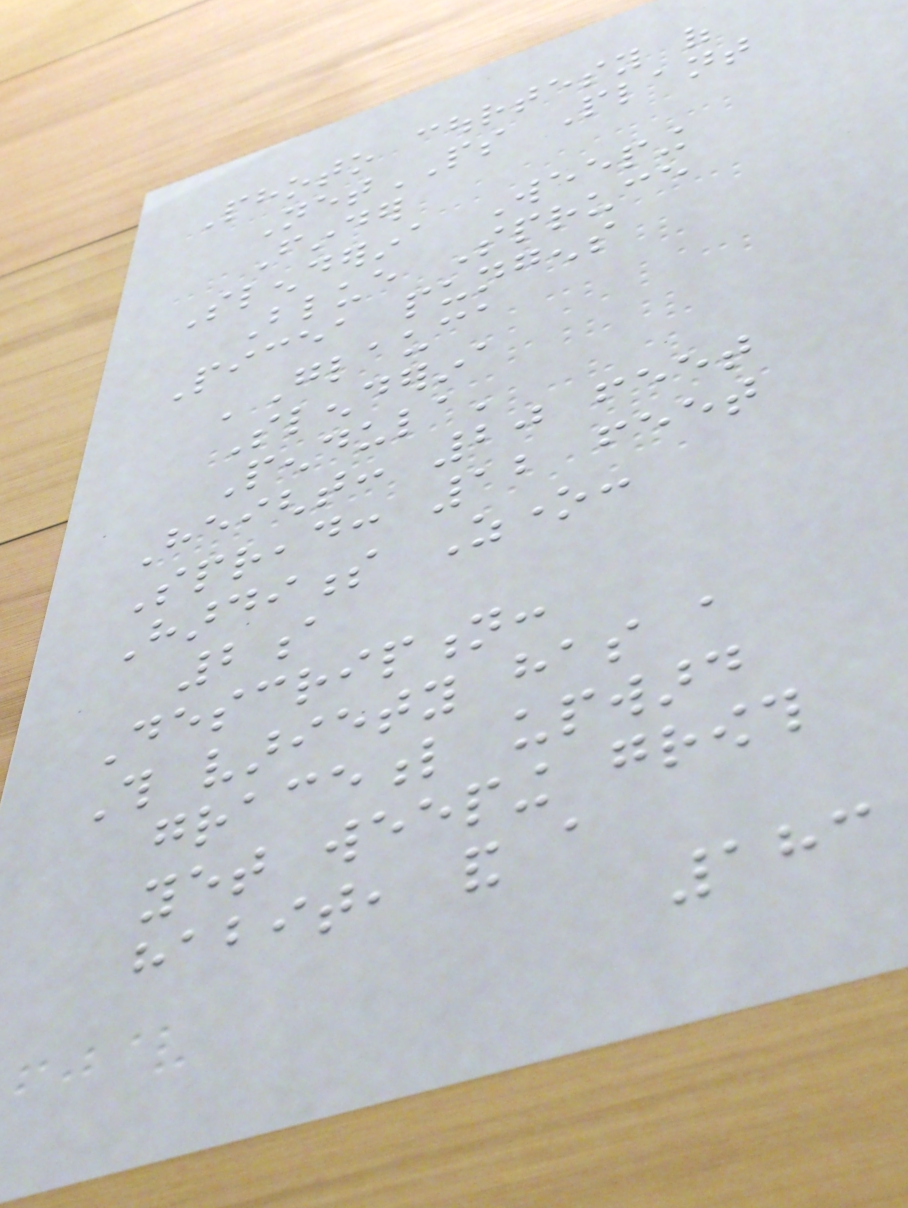Photo courtesy of
NetPS Plant
Finder
Slenderina Weeping
Blue Spruce
Picea pungens
'Glauca
Slenderina
Pendula'
Height: 20 feet
Spread: 12 feet
Hardiness Zone:
2a
Description:
This variety has a
graceful upward
yet weeping growth
habit, and a
183
